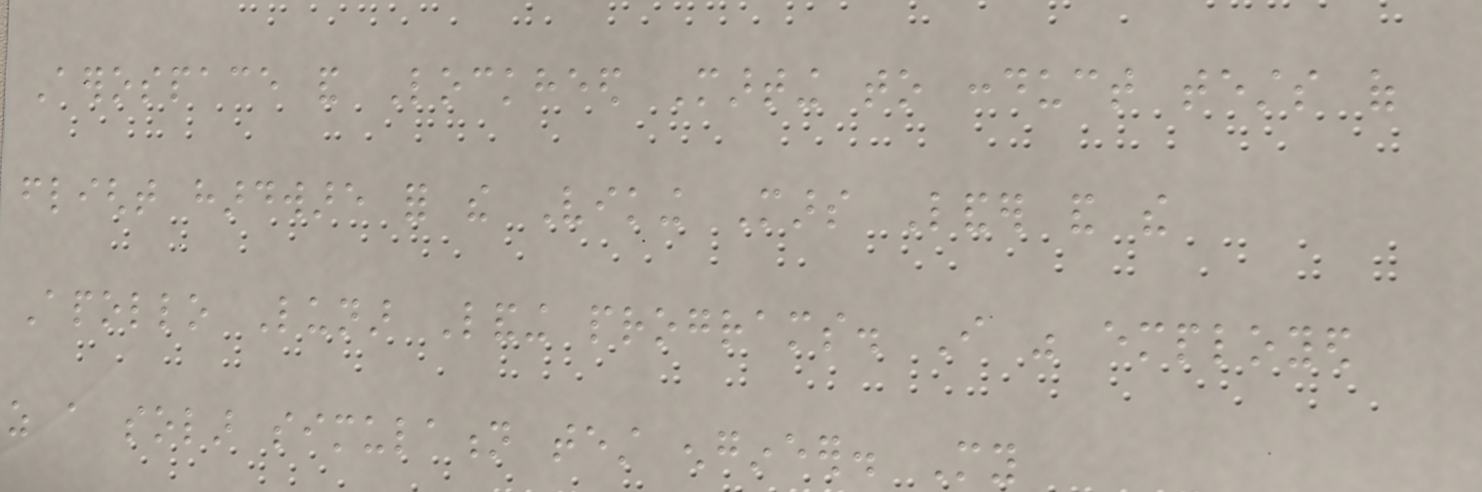Aerospace and Lockheed Marting to conduct tests of
flight hardware for the Viking Mars Lander and the
Apollo Lunar Landing programs. I was employed
as a solar simulation test engineer. My
